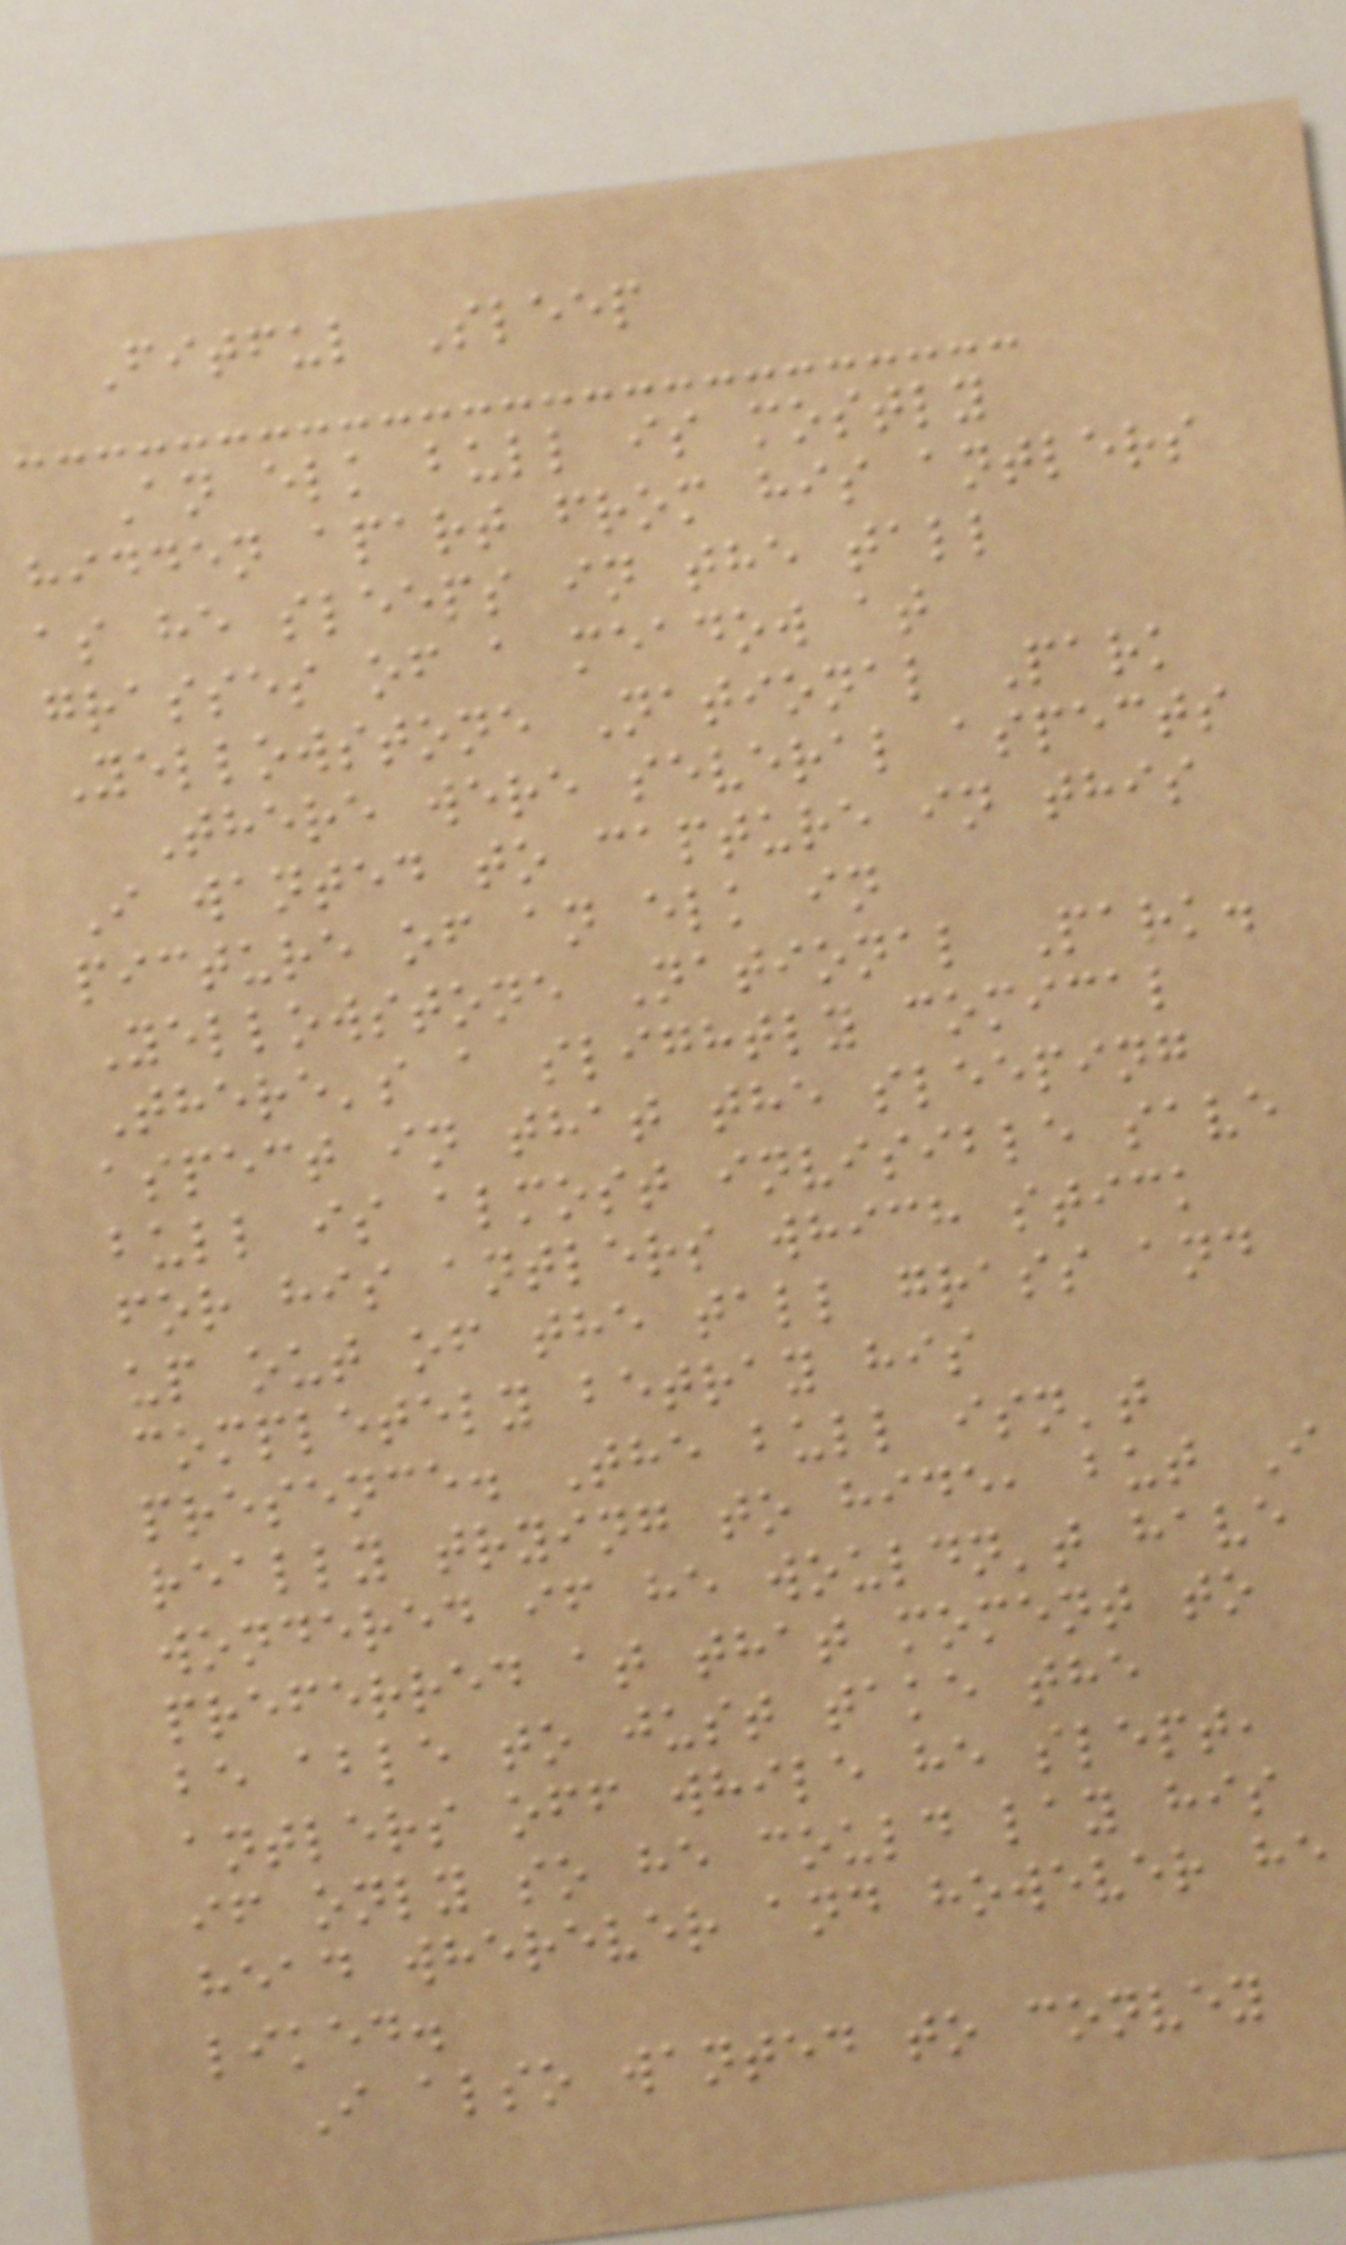Fitful Sleep
An elk bull is mostly
hidden apart from his antlers
as he sleeps in the tall
grasses of a meadow at
Yellowstone National Park
There were several aspects
I wanted to capture in this
picture of an elk in
Yellowstone National Park.
There's a slightly comical
aspect in that the sleeping
bull is almost invisible save
for his antlers which stick
up out of the tall grass and
completely betray his
presence. The bull isn't
really trying to hide, but I
wondered if he wouldn't have
preferred at that moment to
be able to just take the
antlers off while he slept,
if only so he could lay his
head wherever and however he
liked.
I also wanted to convey
